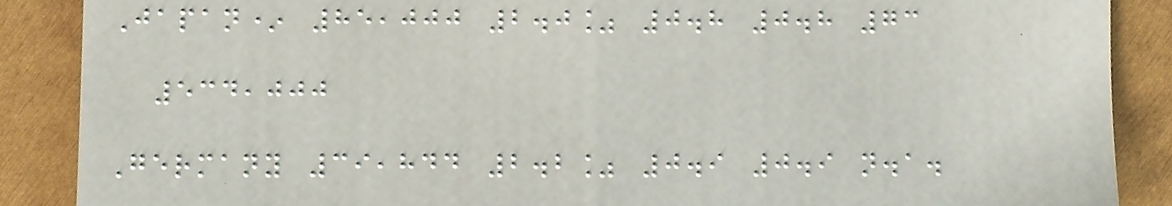Japan* 85,000 2.0% 0.8 0.8 73
534,000
Germany 39,844 2.2% 0.9 0.9 n.a.
